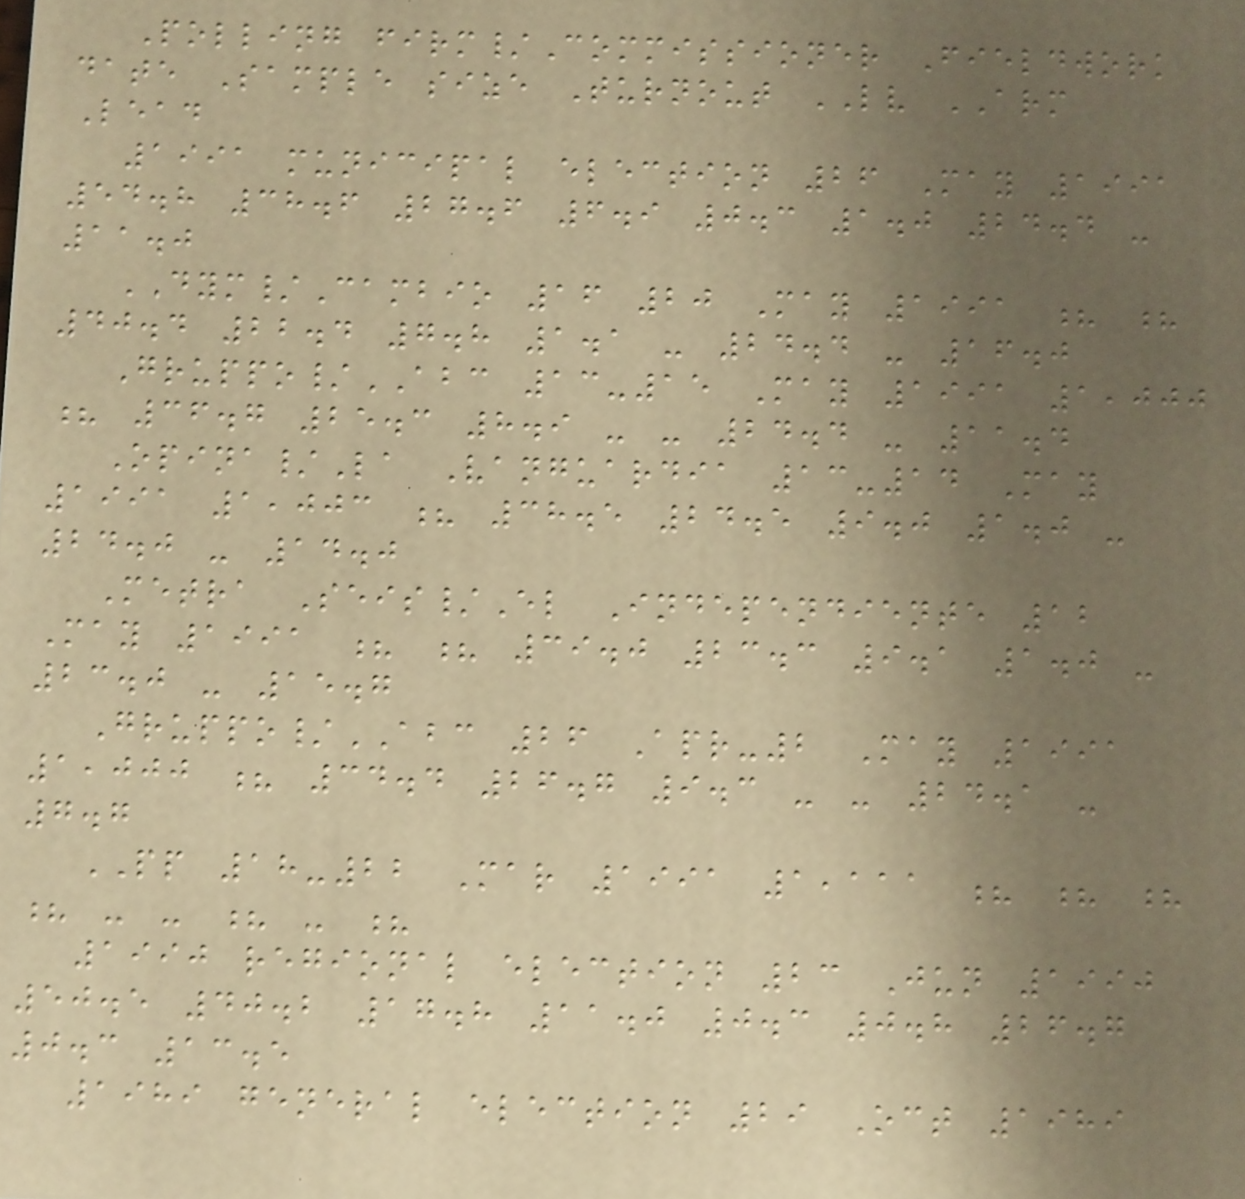Polling firm/Commissioner Fieldwork
date Sample size Turnout LV ARM
Lead
1991 municipal election 26 May 1991
54.8 38.6 27.6 6.9 0.3 1.0 24.4 -
11.0
DYM/Cambio 16 20 May 1991 ? ?
40.4 22.4 7.8 1.1 - 24.4 - 16.0
Gruppo/ABC 13-15 May 1991 1,000
? 36.7 25.3 8.9 - - 24.4 - 11.4
Opina/La Vanguardia 13-14 May
1991 1,003 ? 38.5 24.5 9.0 1.0 -
24.0 - 14.0
Metra Seis/El Independiente 12
May 1991 ? ? 39.0 23.3 9.1 1.0 -
23.0 - 15.7
Gruppo/ABC 26 Apr-2 May 1991
1,000 ? 34.4 26.7 9.3 - - 24.1 -
7.7
PP 18-22 Mar 1991 1,111 ? ? ?
? - - ? - ?
1990 regional election 23 Jun 1990
50.5 40.2 17.8 11.0 0.3 0.8 26.7
0.3 13.5
1989 general election 29 Oct 1989
